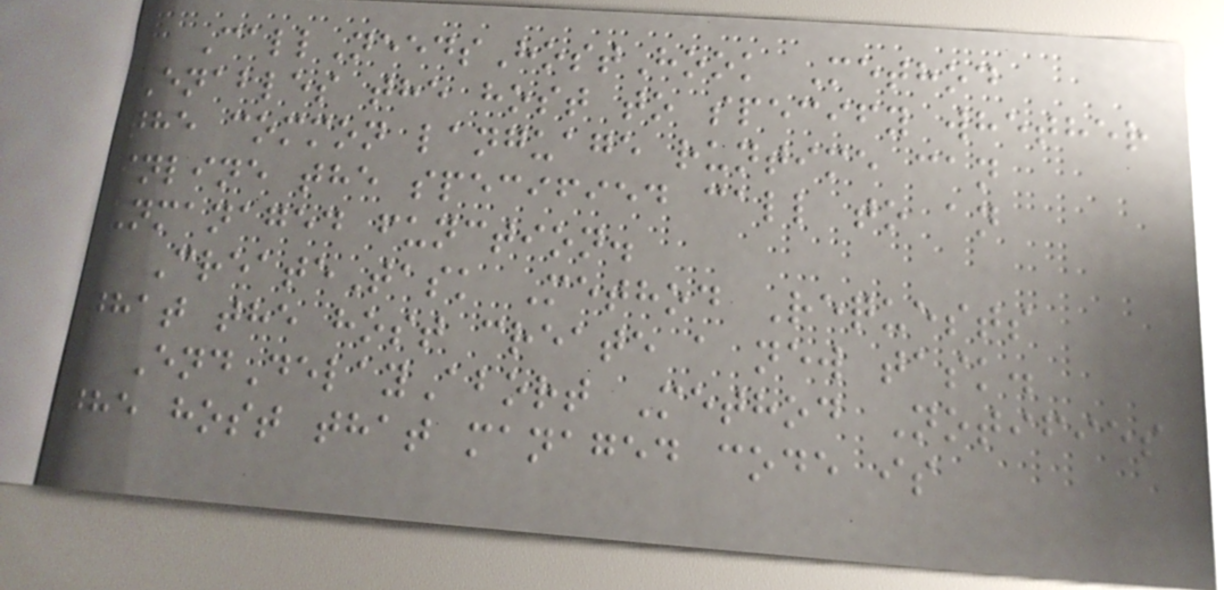CallNeedsHostHook Method
Enables the host to specify whether
the common language runtime can
inline the specified call to an
unmanaged function.
CreateTask Method Requests
that the host create a new task.
EndDelayAbort Method Notifies
the host that managed code is
